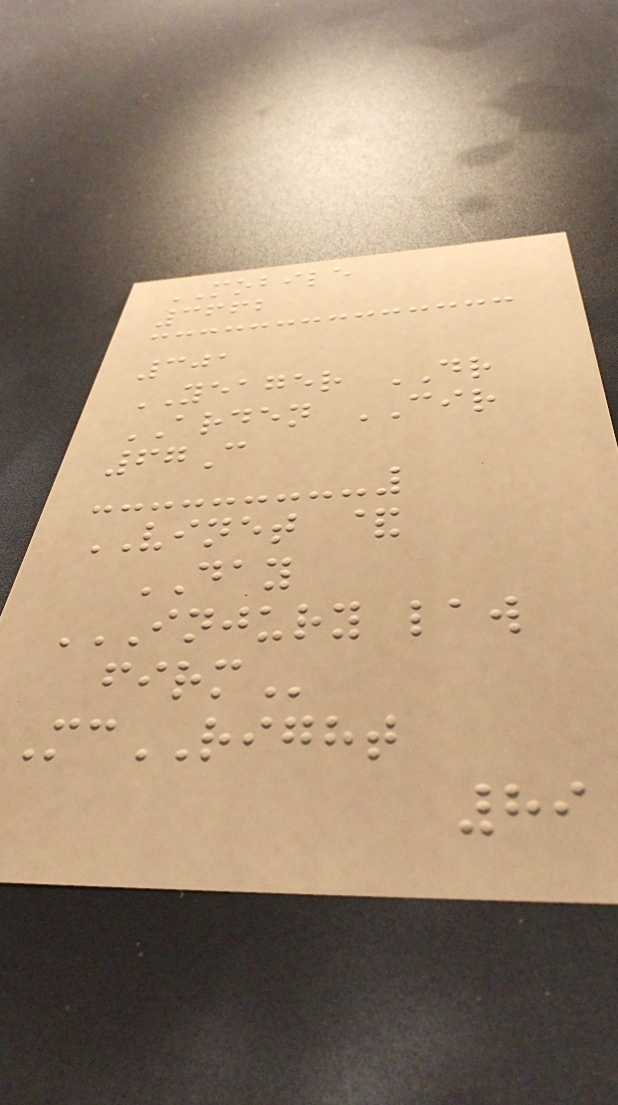MOBILE
3662
301
YEAGER DR
ARDEN CIR
67C
VINET &
DAY
INJURY LAW
FIRM
McRIGHT
89
